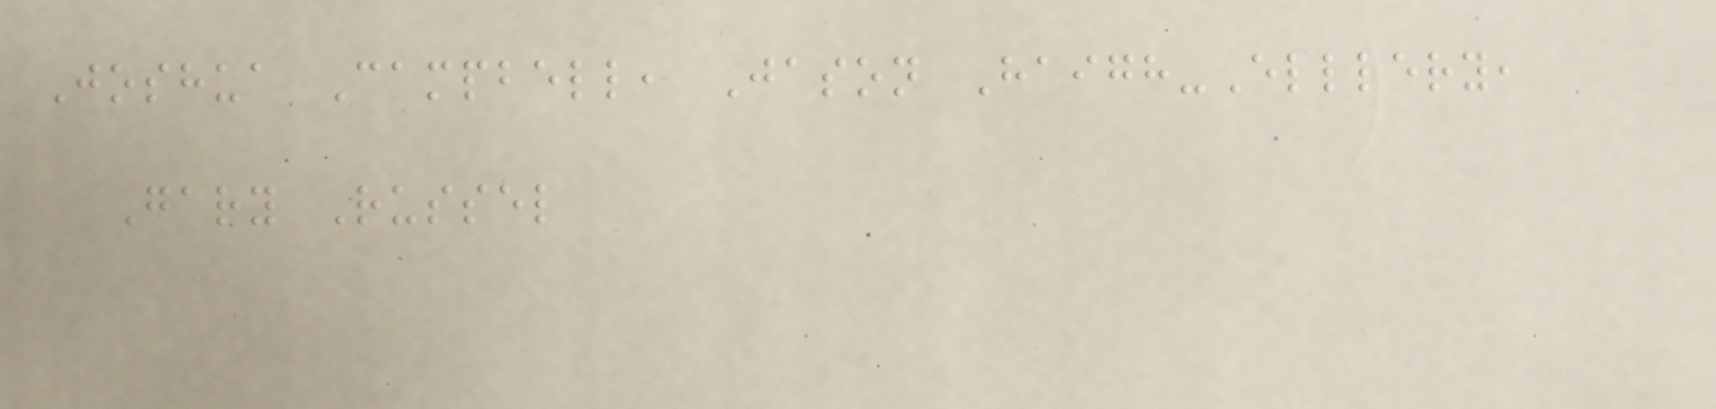Joshua Campbell, Jason Haigh-Elllery,
Gary Russel
